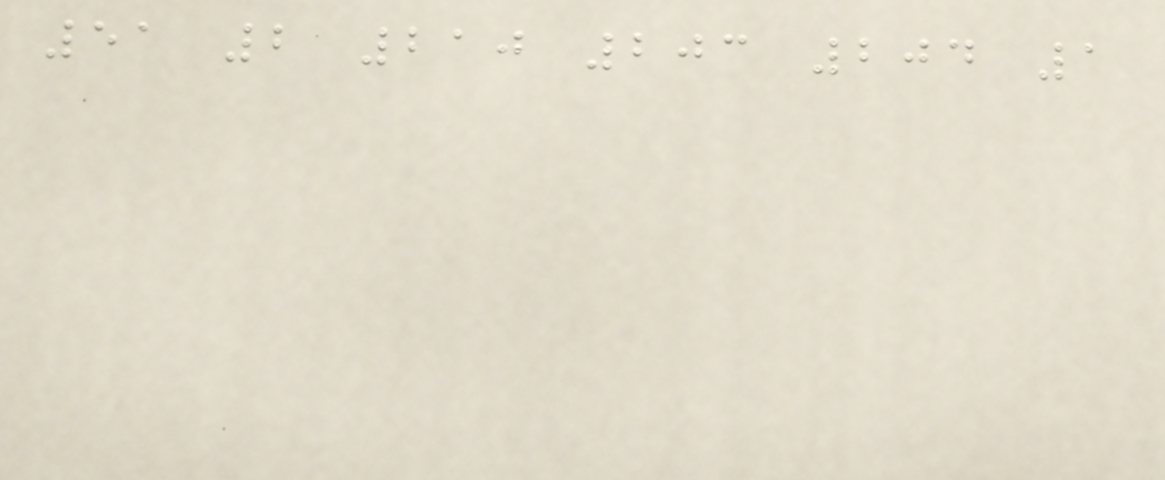51 2 210 203 204 1
